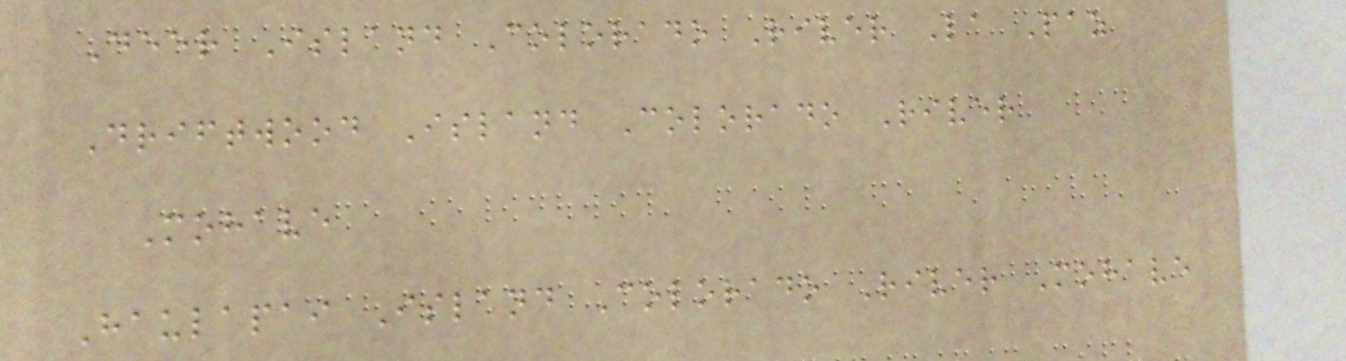Deer Island Colorado River La Paz
Driftwood Island Colorado River
Mohave
Haulapai Island Colorado River Mohave
